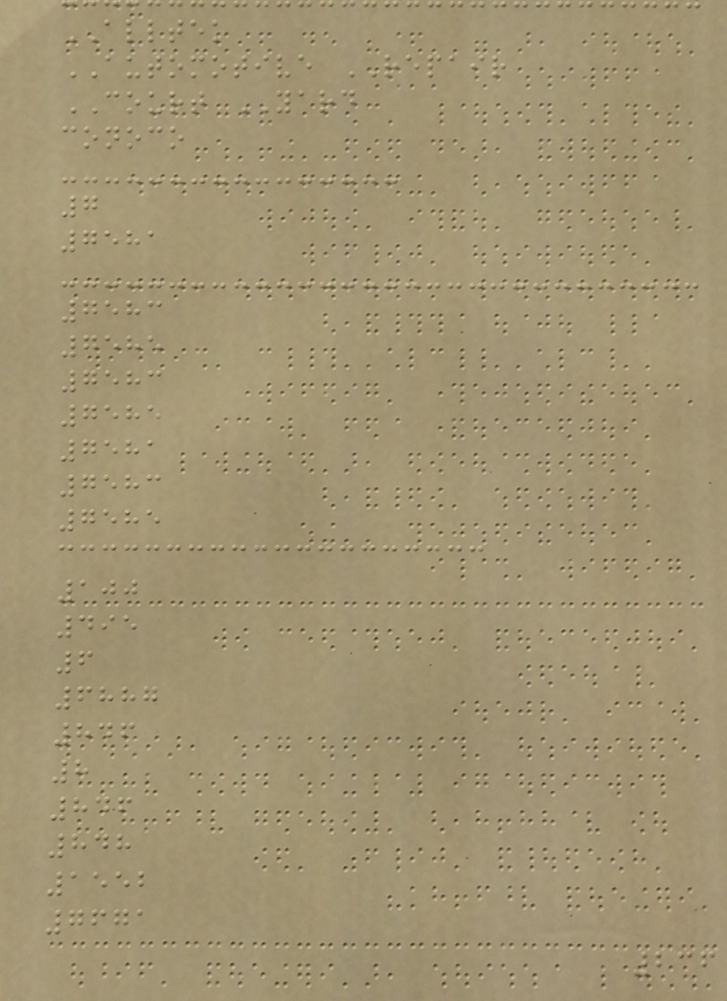ALLTEK
AUTOMOTIVE REPAIR
COURT YARD
conoco
7
7581
7583
7585
7583
7585
7581
7583
7585
100
495
6
6887
846
8
846
848
1552
7671
236
